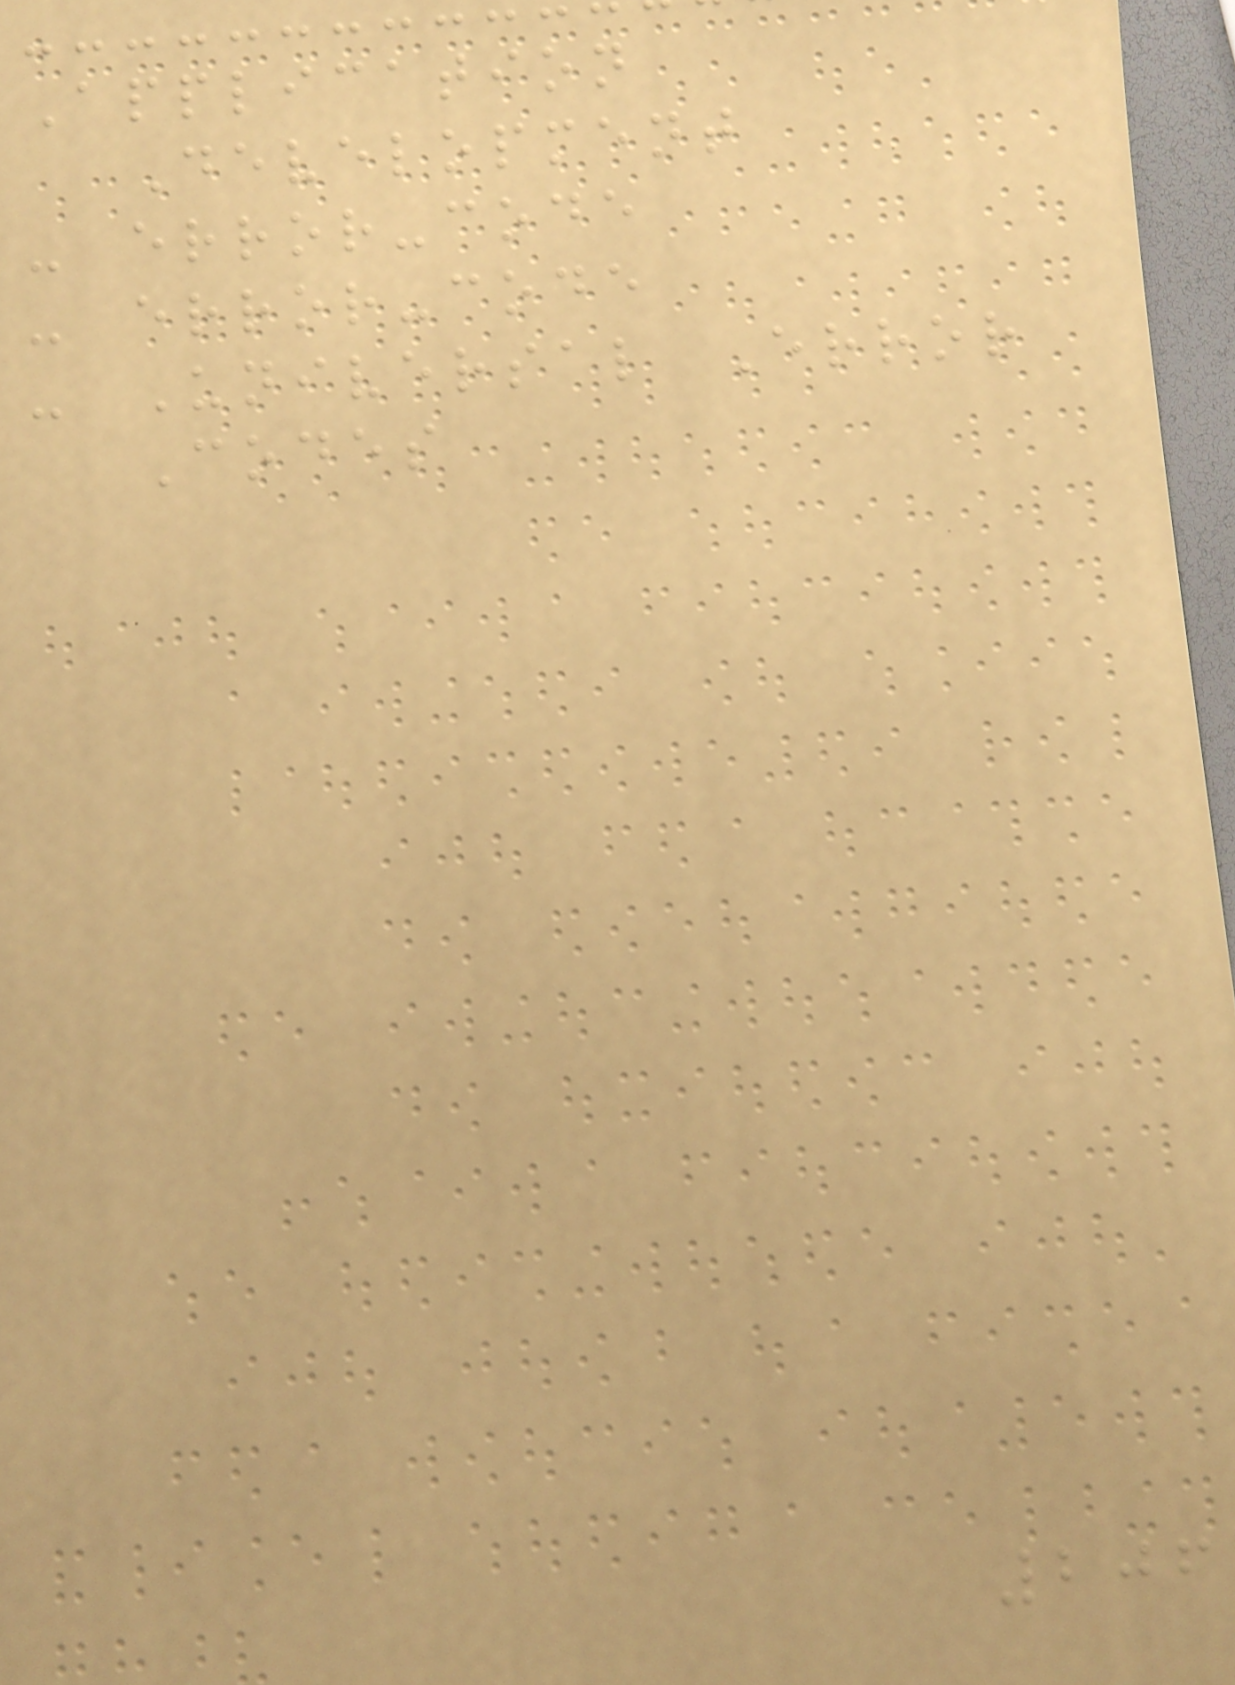Application
Development
- error-code
- error-code
- Universal Error
Codes
206
